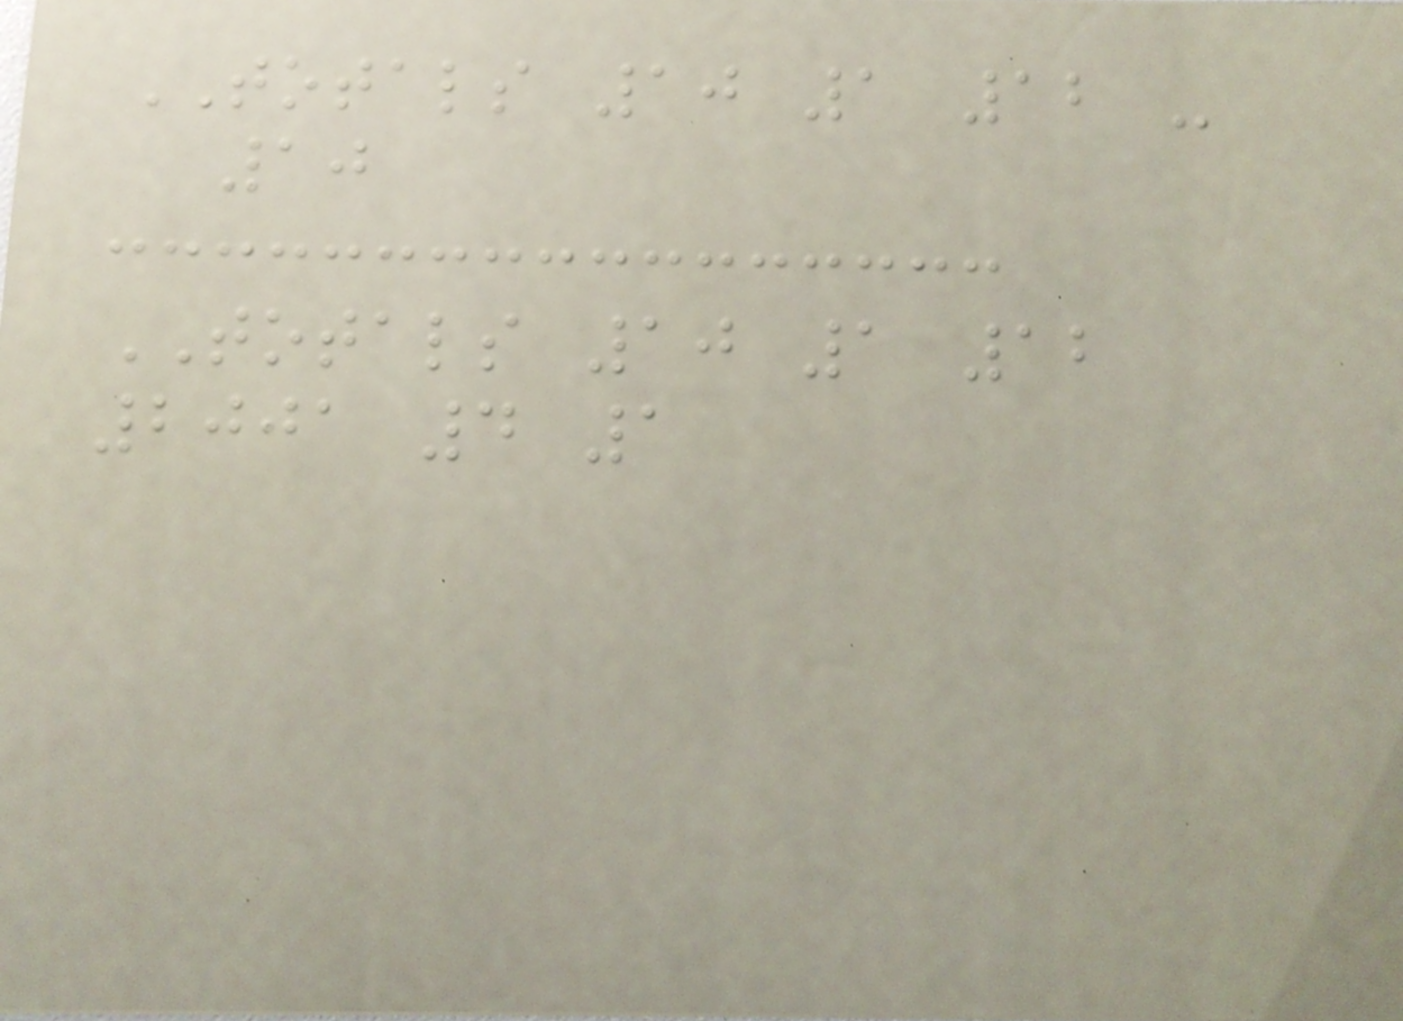TOTALS 10 1 12 -
10
TOTALS 10 1 12
2001 4 1
